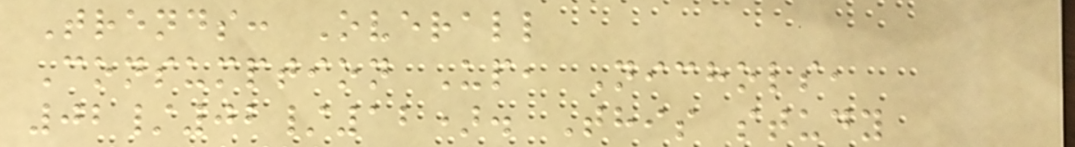Trends: Overall
Consumption Up, Nichols,
02/02/12). This study
